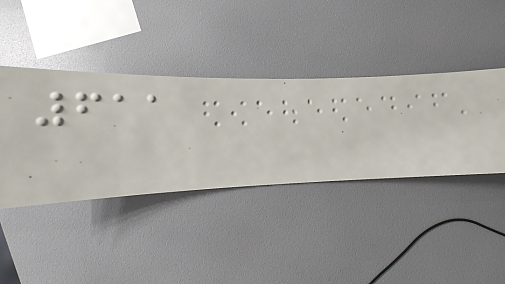611
